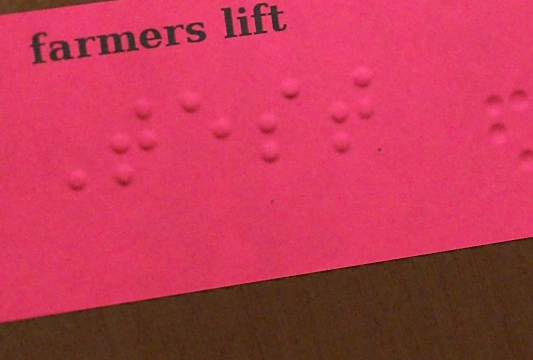Test
